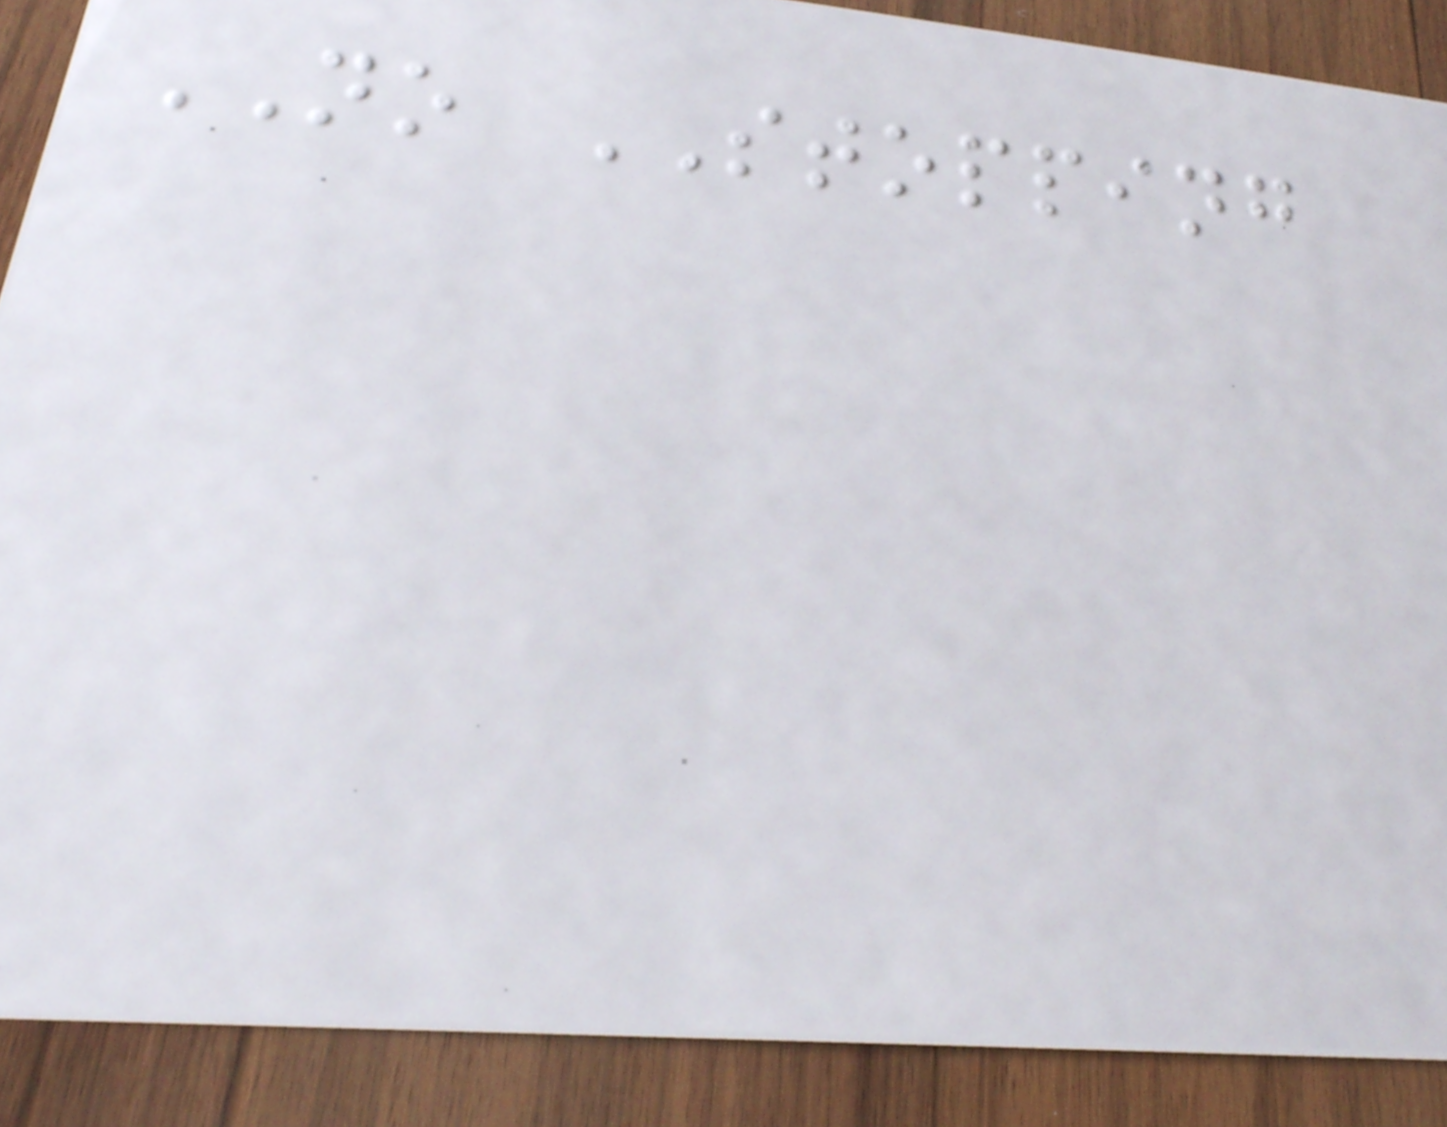NO STOPPING
